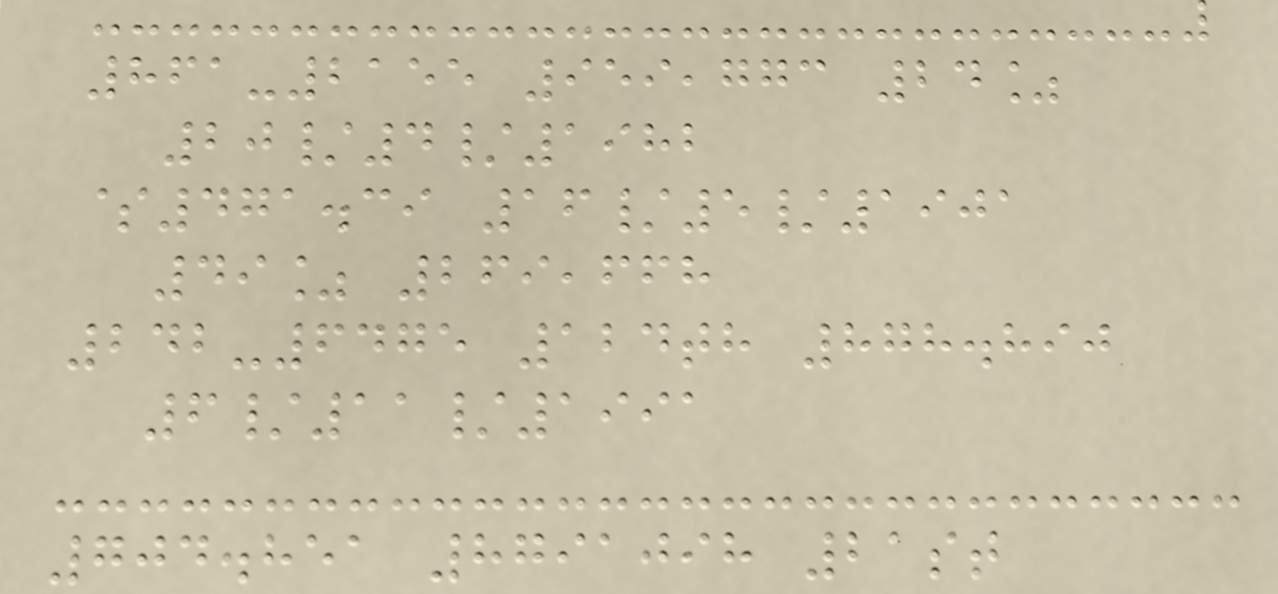861-2155 959,773 24%
20/4/1982
$471.39 16/5/1901
49% 269,668
242-6475 124th 878.890
6/11/1991
704.851 8791098 21st
